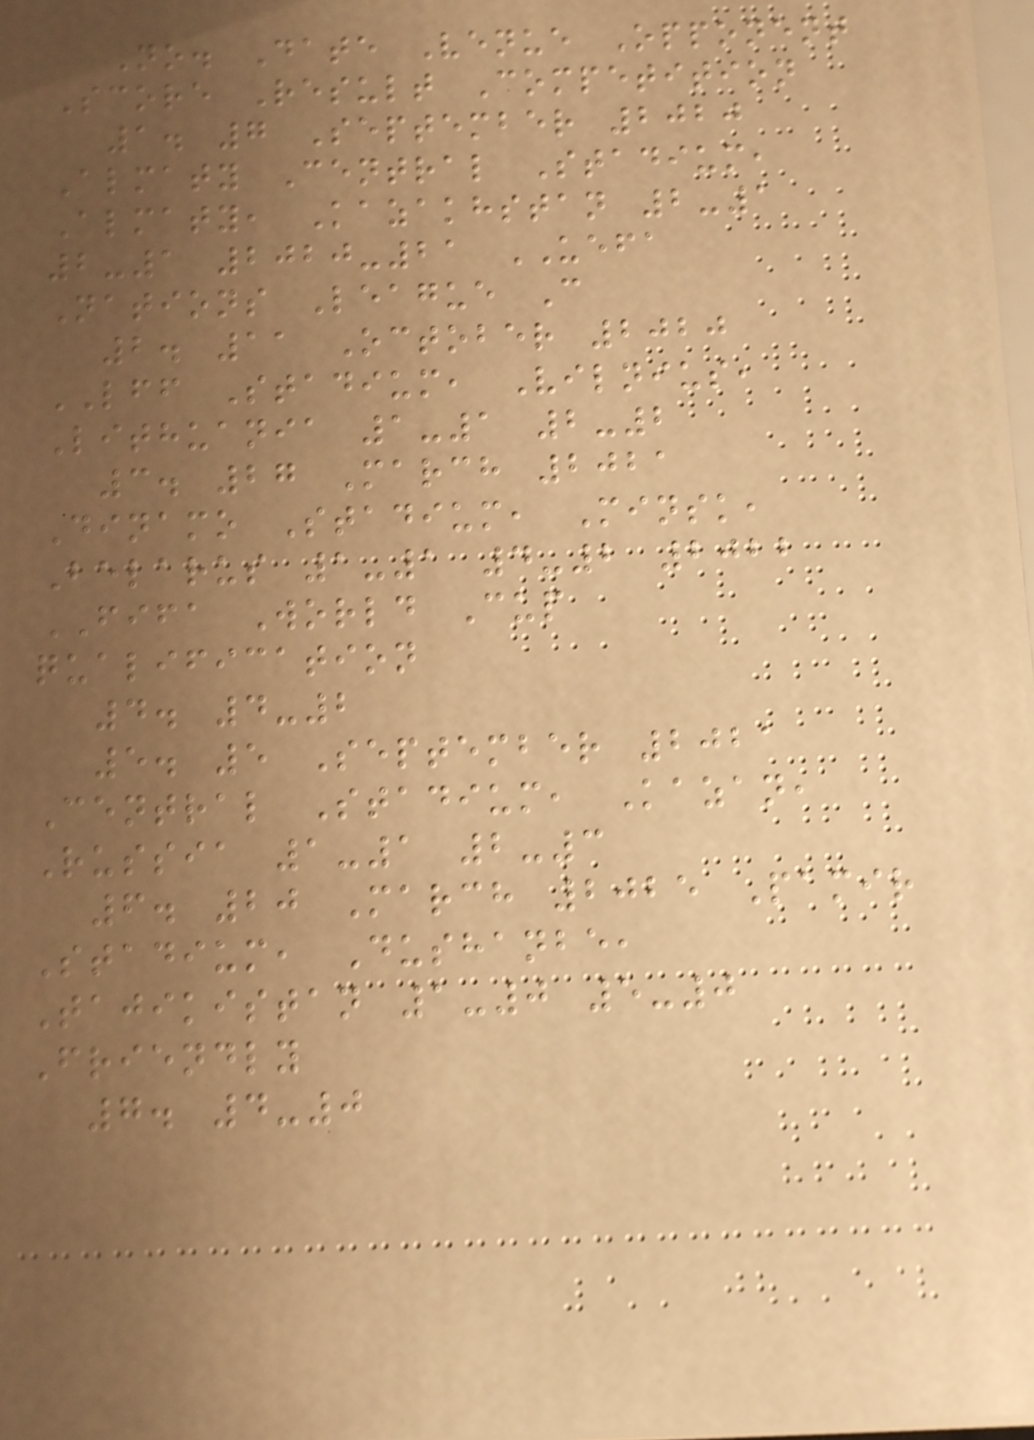No. Date Venue Opponent
Score Result Competition
1. 7 September 2020
Almaty Central Stadium,
Almaty, Kazakhstan 2-1
2-1 2020-21 UEFA
Nations League C
2. 11 October 2020
LFF Stadium, Vilnius,
Lithuania 1-1 2-2
3. 27 March 2021
Dinamo Stadium, Minsk,
Belarus 1-1 4-2 2022
FIFA World Cup
qualification
4. 4-2
5. 5 September 2021
Central Stadium, Kazan,
Russia 1-1 2-3
6. 20 March 2025 Pamir
Stadium, Dushanbe,
Tajikistan 1-0 5-0
Friendly
7. 4-0
